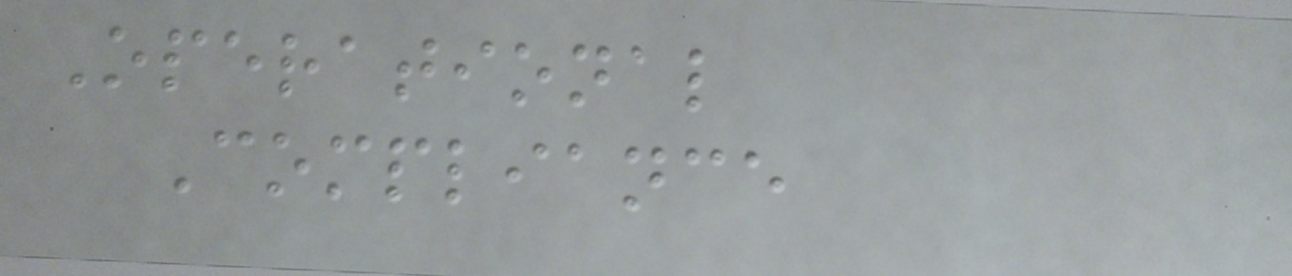Operational
Compliance
